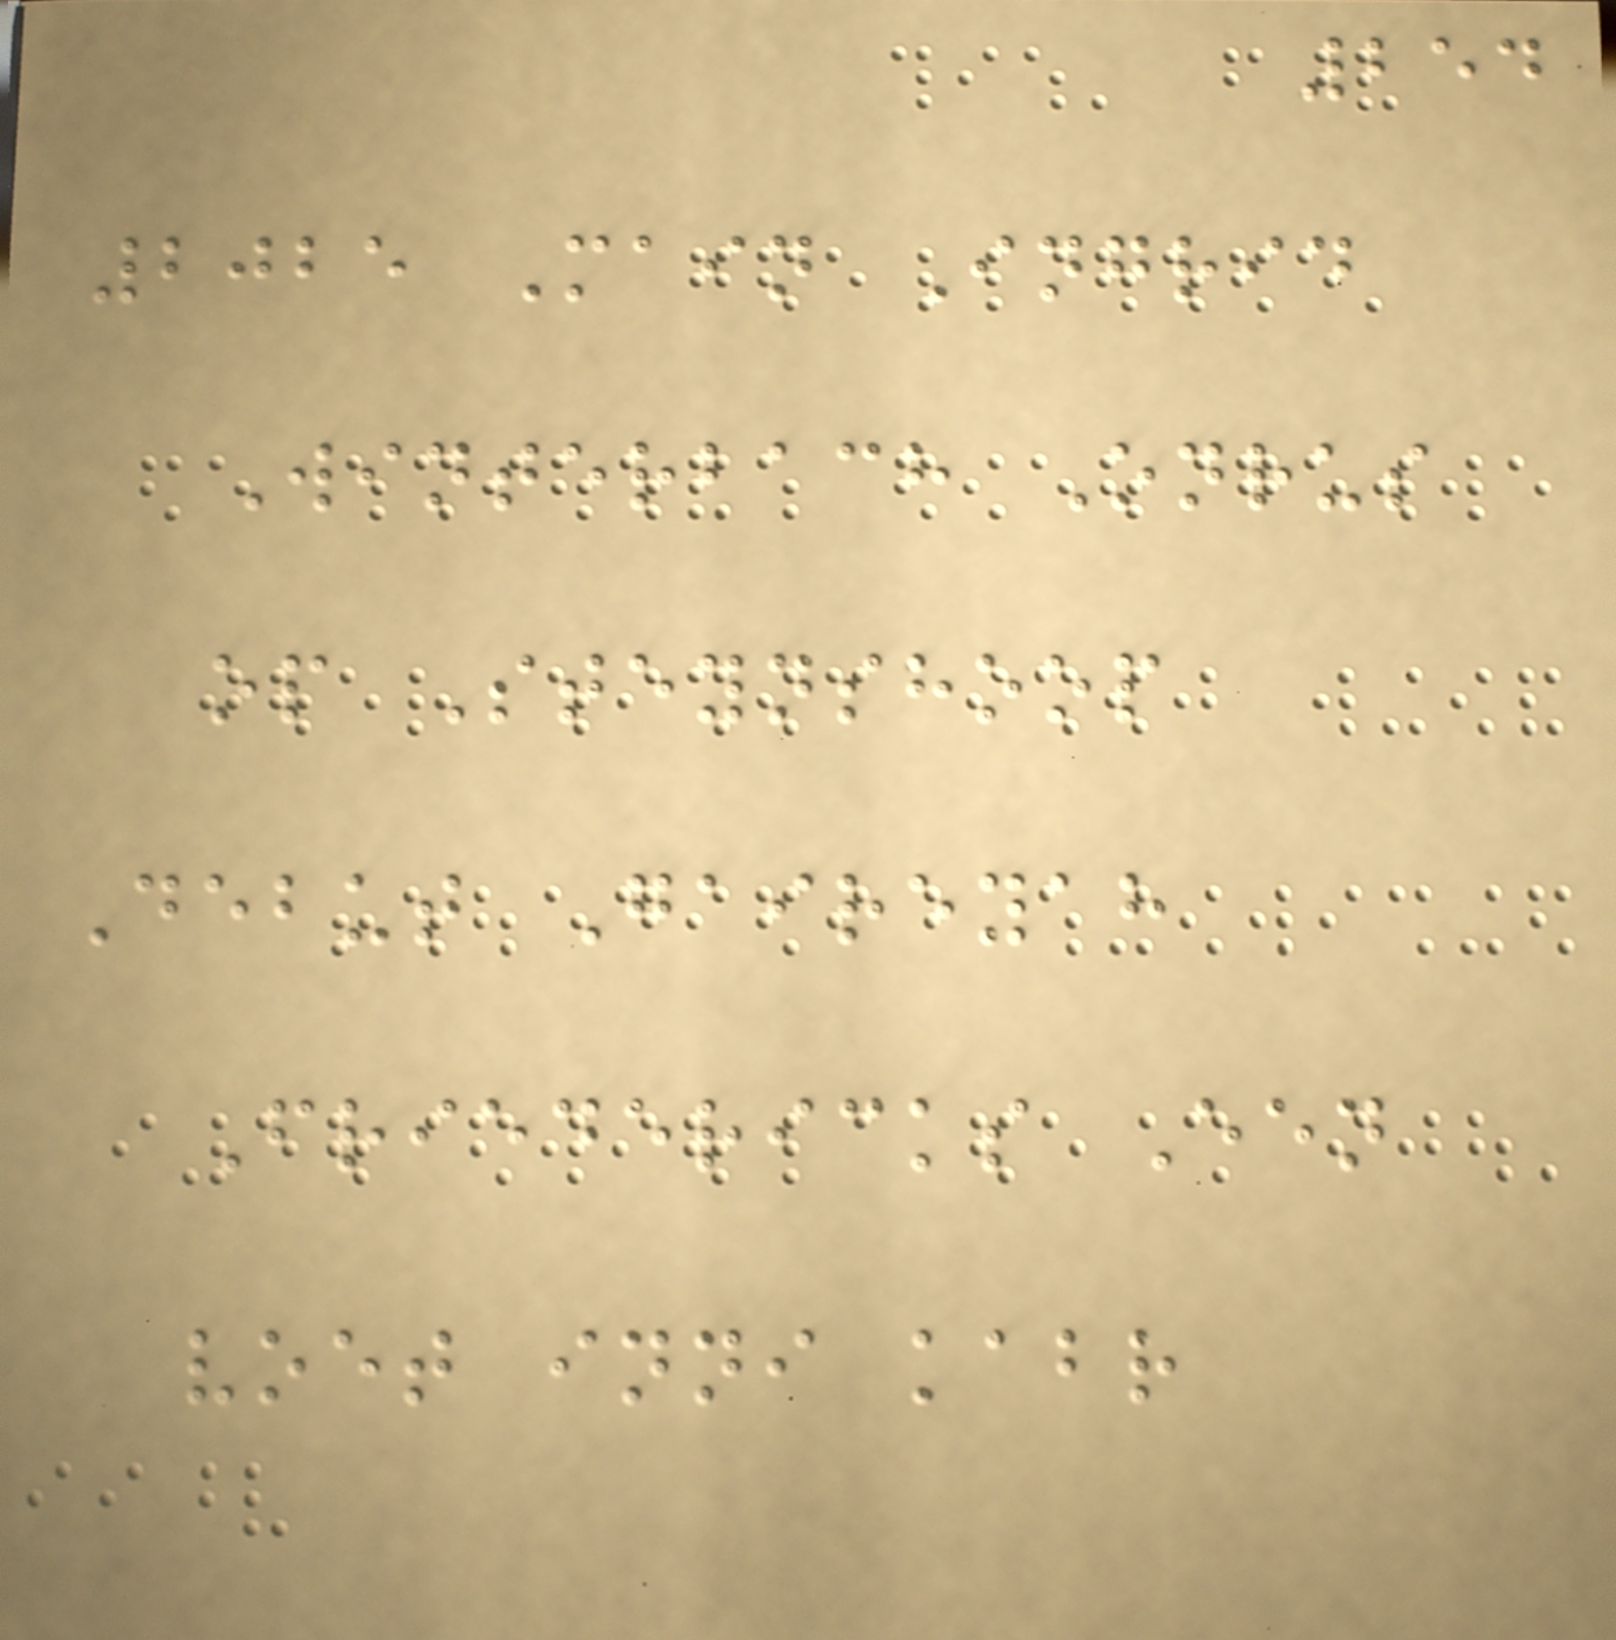254
2025 Main Ingrid
Winterbach Onrus
op Steynshoop
Debut Gaireyah
Friedericks Een
voet inni kabr
